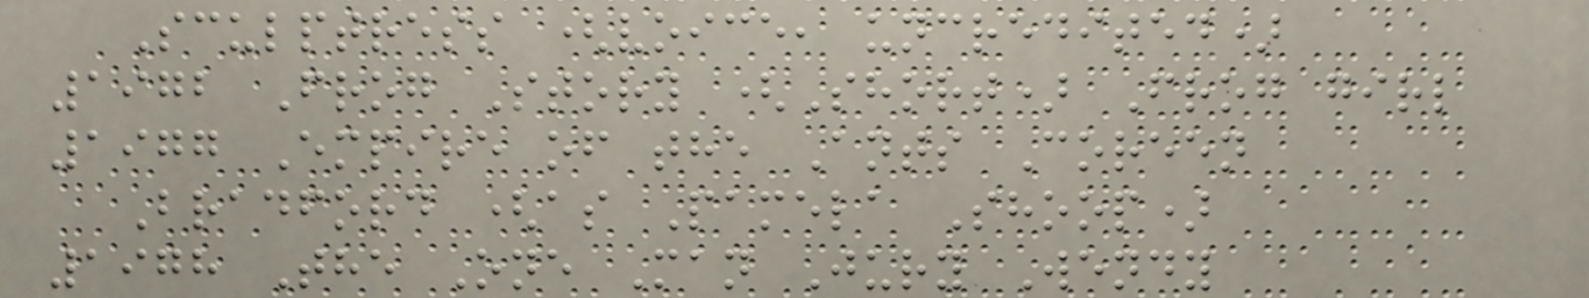Sculptress (voice, uncredited)
1972 Frog Story (Short) Frog girl
1977 Empire of the Ants Coreen
Bradford (as Pamela Shoop)
1978 The One Man Jury Wendy
